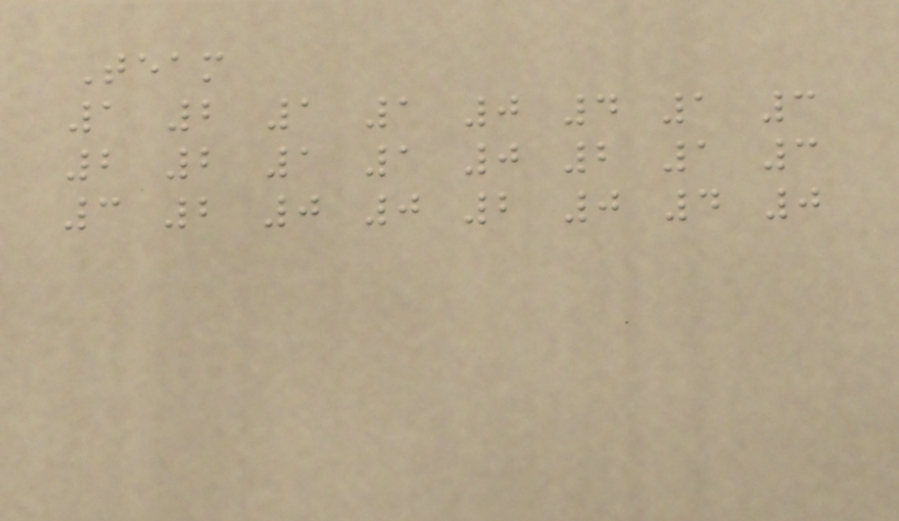Team
1 2 1 1 0 4 1 3
2 2 1 1 0 2 1 3
3 2 0 0 2 0 4 0
